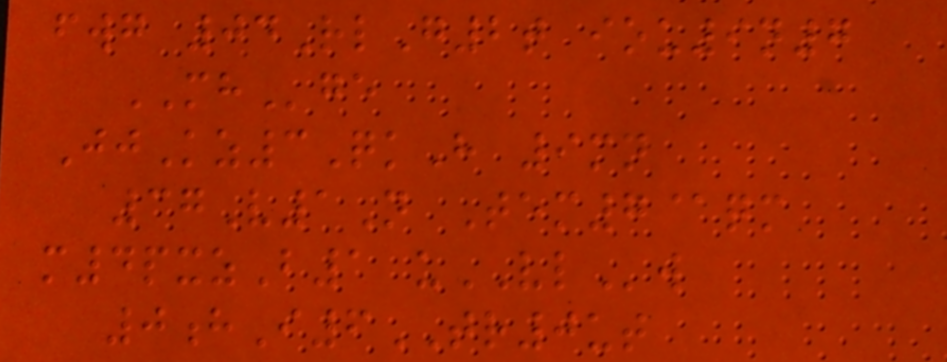fwg 04RlG2t iou9n7
MHge
JjKz3QkH 9mn
37V1N Tem7@qm
m4pxzB1 uVLw
0hI6TR0ut
